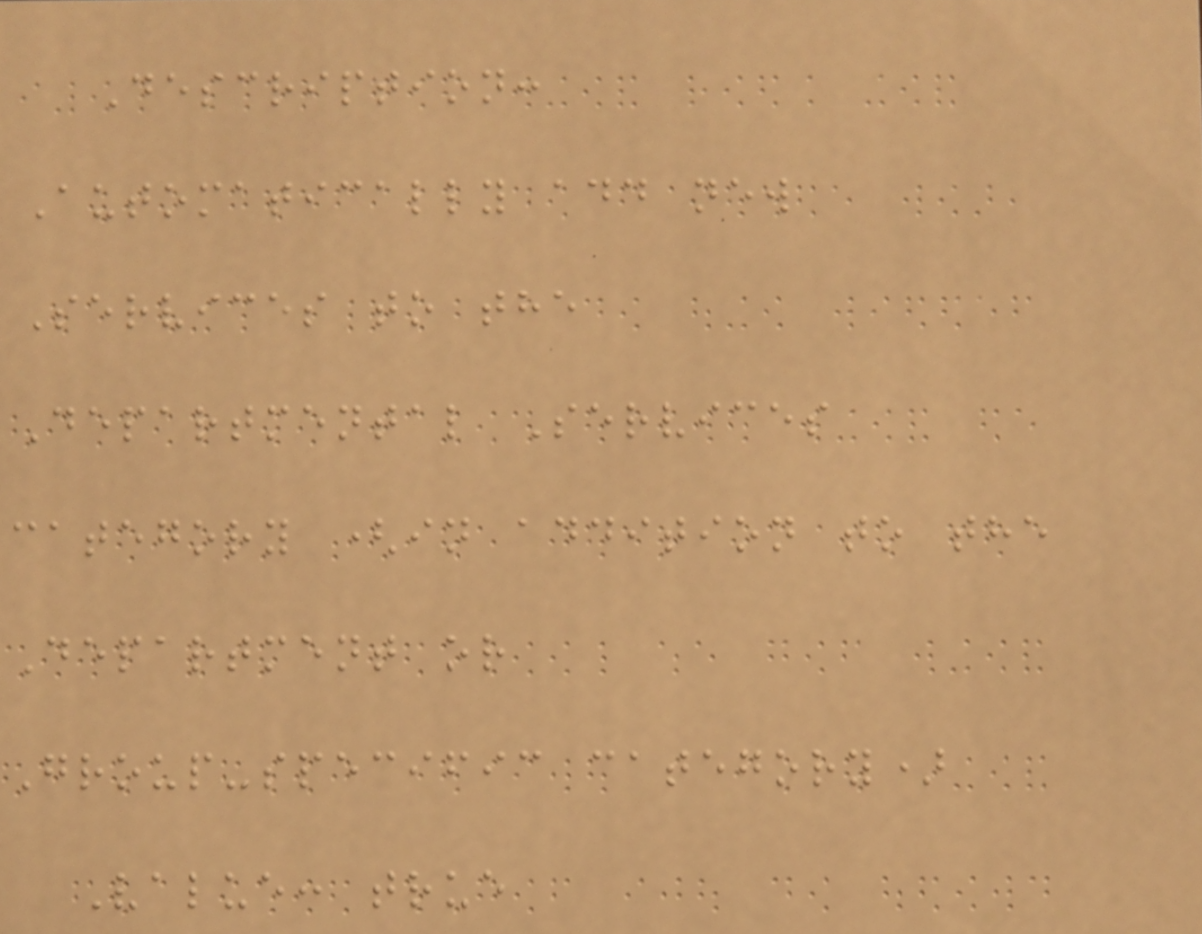Description:
Automatically add new
Services to the
Departmental Services
category (in addition to the
Department or
Group-specific category)
Value: true
